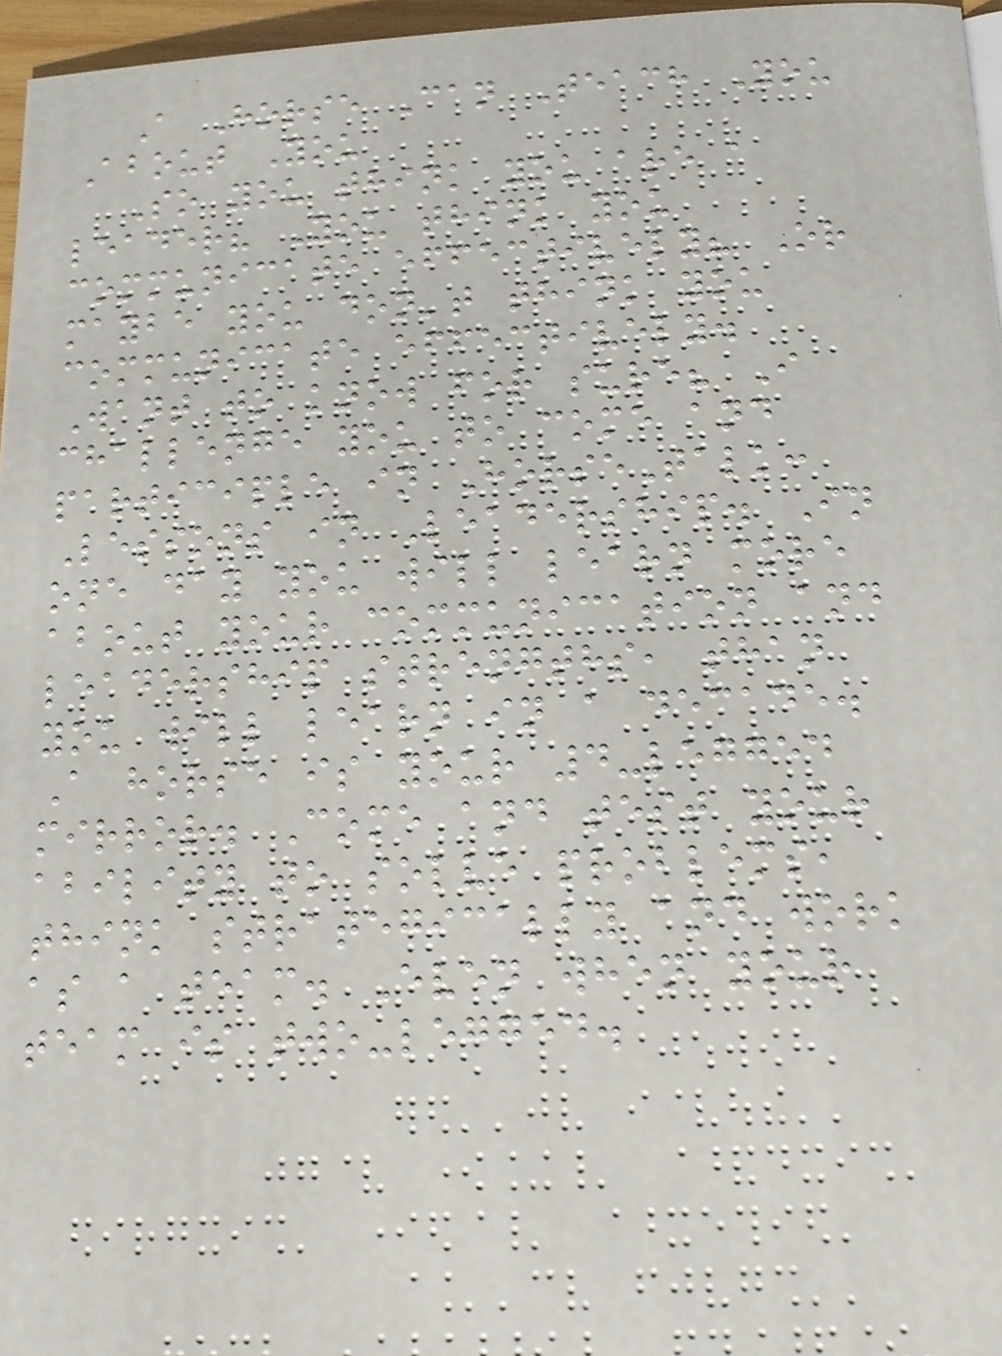A Horse Can Teach You
About You
So you think you are a
leader? You think you
communicate effectively? Or
maybe you don't think you
communicate effectively.
Want to know for sure? I
challenge you to come and
participle in HorseTalk:
Lessons in Leadership. In
one day you will learn more
about your communication and
leadership strengths, than
you will learn in a decade.
A horse is your 4-legged
mirror. Come and test your
ability to solve problems,
think strategically and work
as a team. Even when your
team is two-legged.
